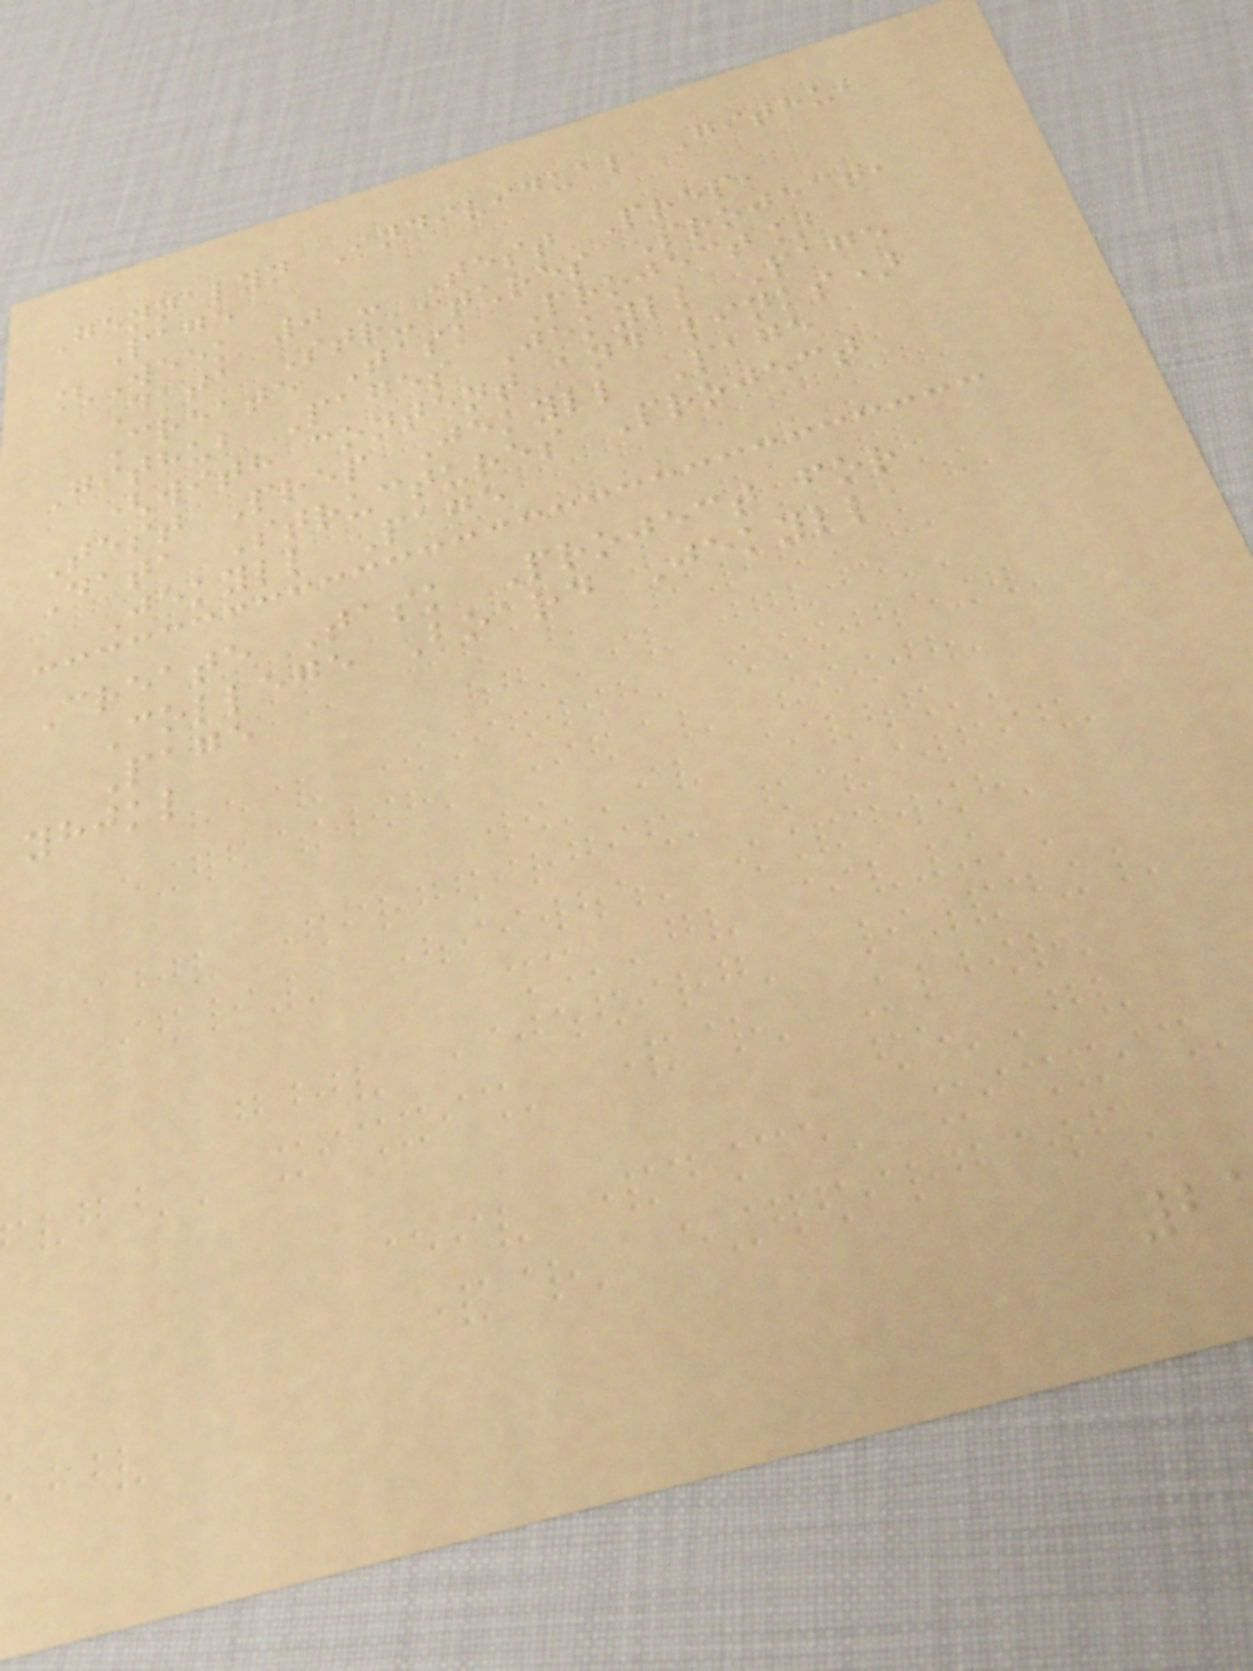Gennalyn Individual Github
Page
[Week 0 - Test Prep,
Data Structures Project,
Create Task Project]
Github Pages Jekyll Page
(with content and links)
Test Prep Jekyll Page
Data Structures Project
Jekyll Page
Create Task Project for
College Board Jekyll
Page
yhjkl
